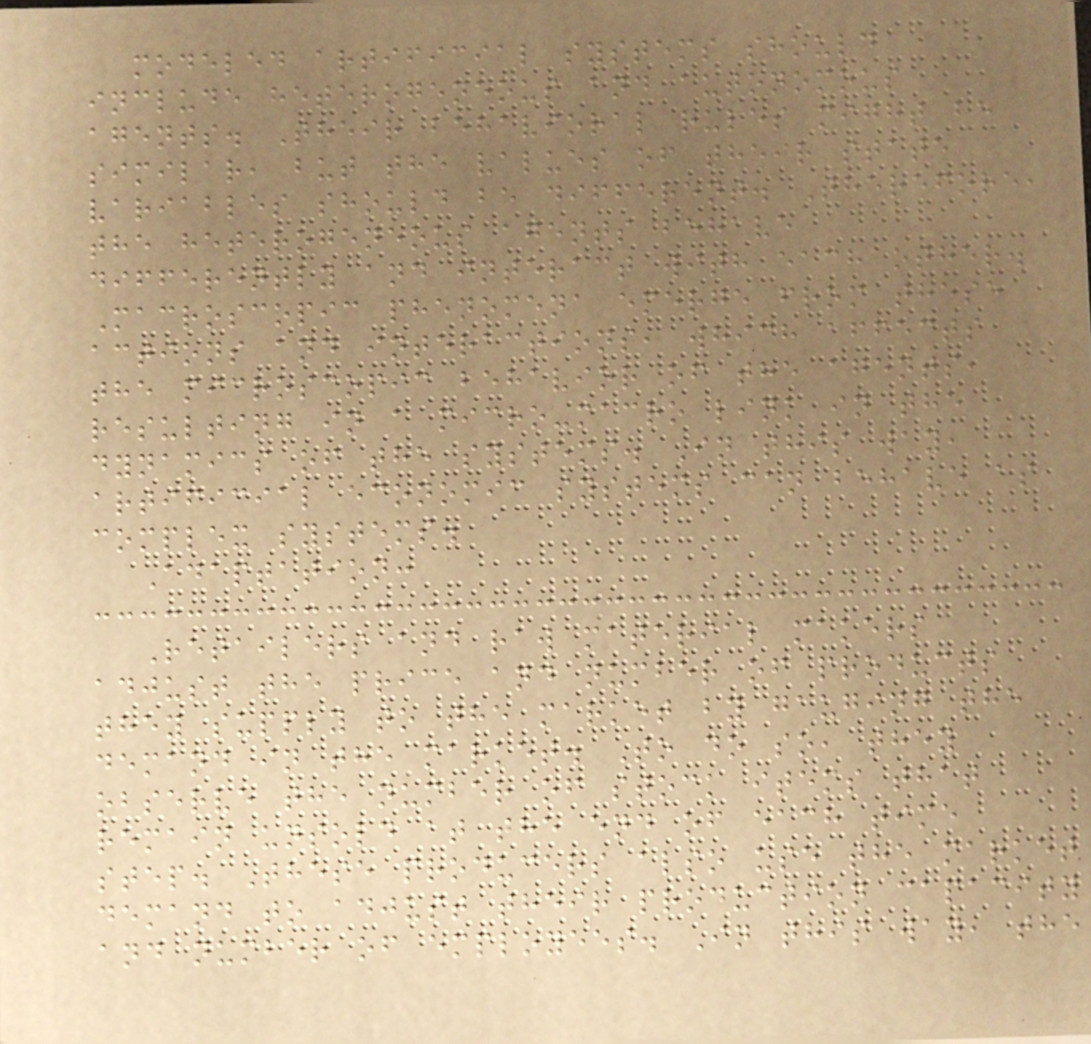modeled artificial systems should
include heterogeneous and autonomous
agents. Their behavioral rules might be
similar, but the values of their state
variables should be different. Therefore,
the heterogeneous agents behave
differently and interact with each other.
Macroscopic phenomena emerge from these
actions and interactions, which affects
the microscopic behavior of the agents,
resulting in a micro-macro link in the
dynamics of the systems. In this way,
artificial economic systems can behave as
complex systems.
Adaptation:
Retailers and raw material makers
adjust the price and number of products
they supply to the market by gauging the
demand in the market. To do so, they
observe the number of stock items that
remain unsold at the end of each time
step. These producers also use the market
demand to adjust their production capacity
and number of employees. In this way, the
